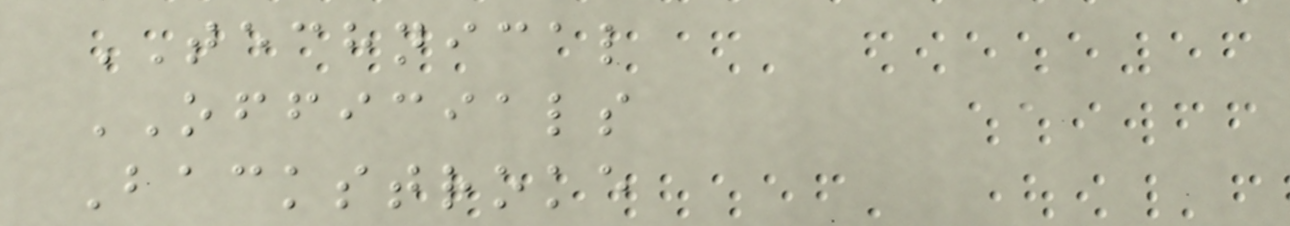TECHNICAL
OFFICIALS
Backstroke
